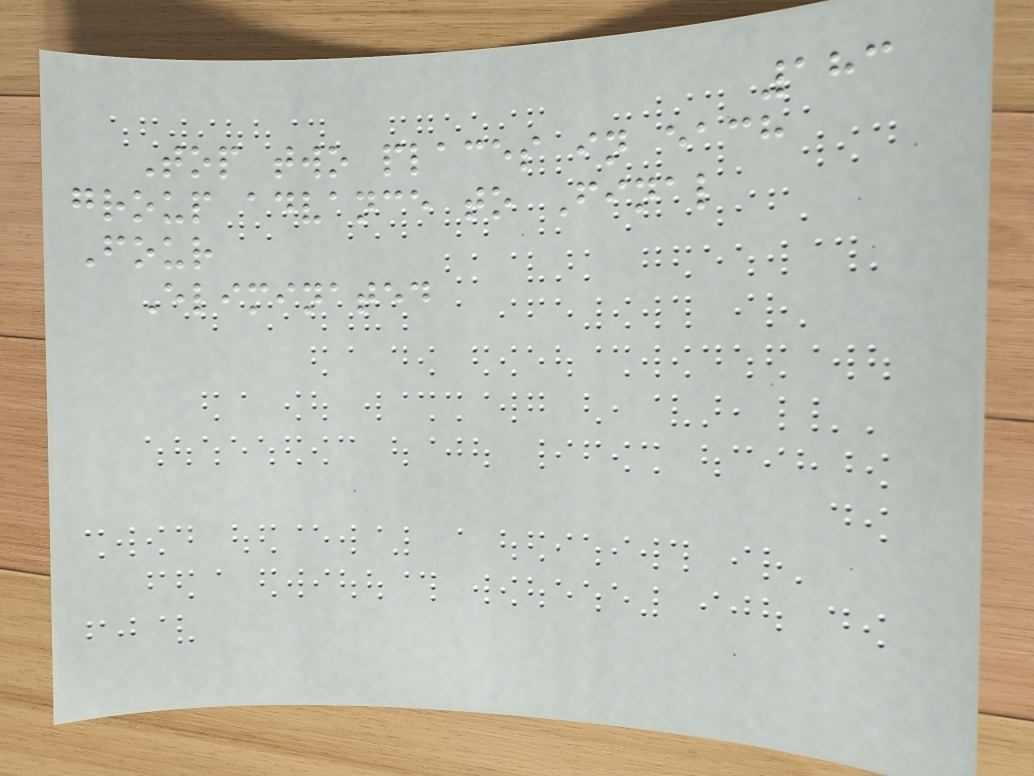183
Top two places in each
group advance to Final
Four
Eliminated
